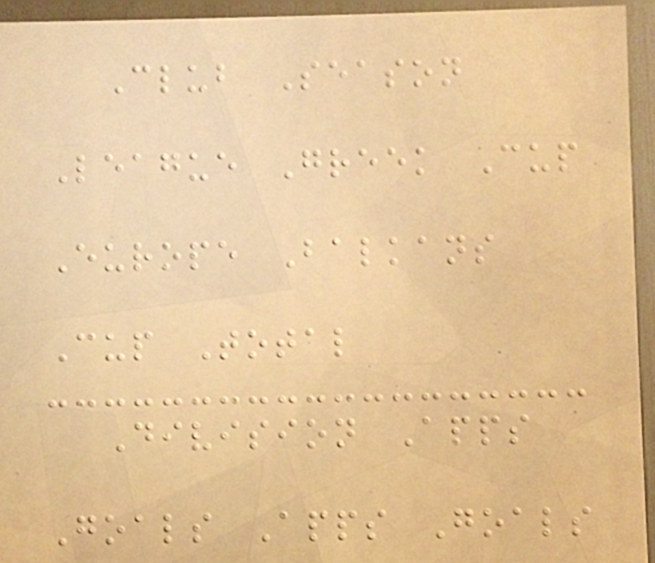Club Season
League Greek Cup
Europe Balkans
Cup Total
Division Apps
Goals Apps Goals
